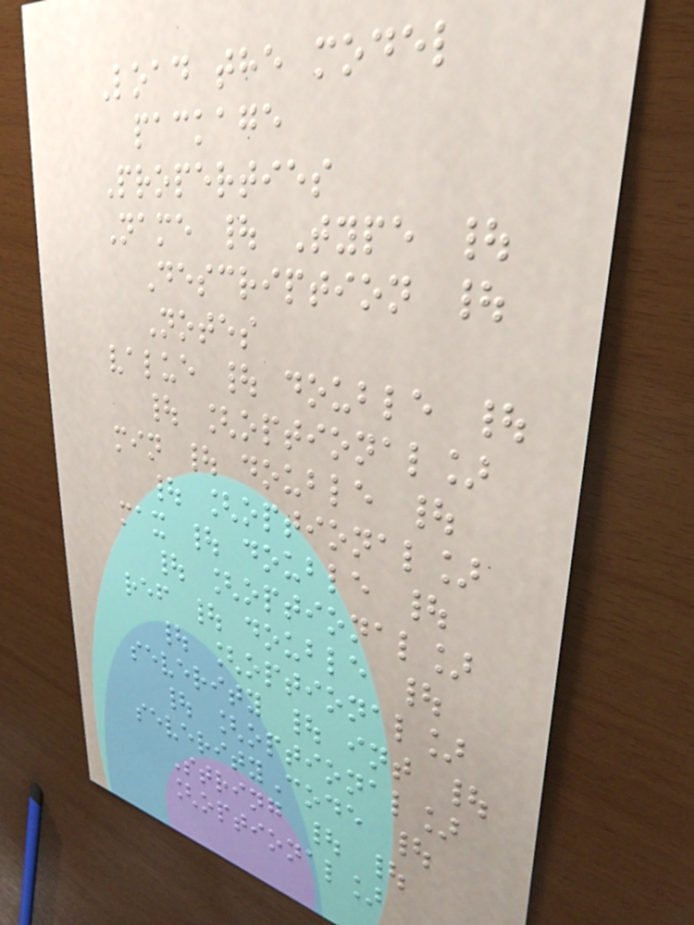Load the model
package
Properties
Name | Type |
Description |
Notes
value | double |
| [optional]
min | double |
| [optional]
max | double |
| [optional]
ref | double |
| [optional]
severity | int |
| [optional]
severityCode |
String | |
[optional]
